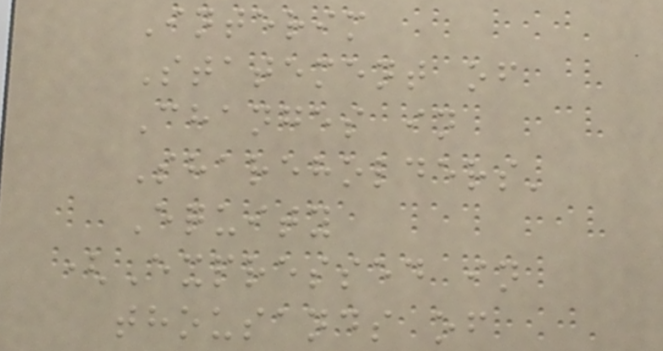Interim
Statement of
Changes in
Shareholders'
Equity
(Expressed in
thousands of
